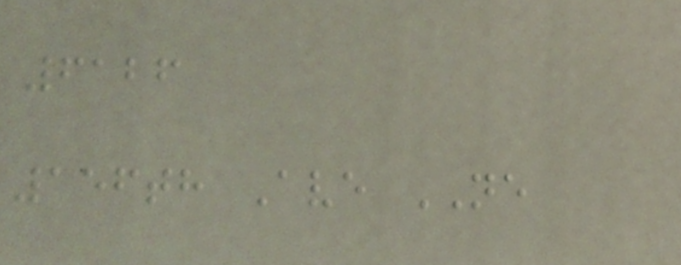6126
156th Ave NE
